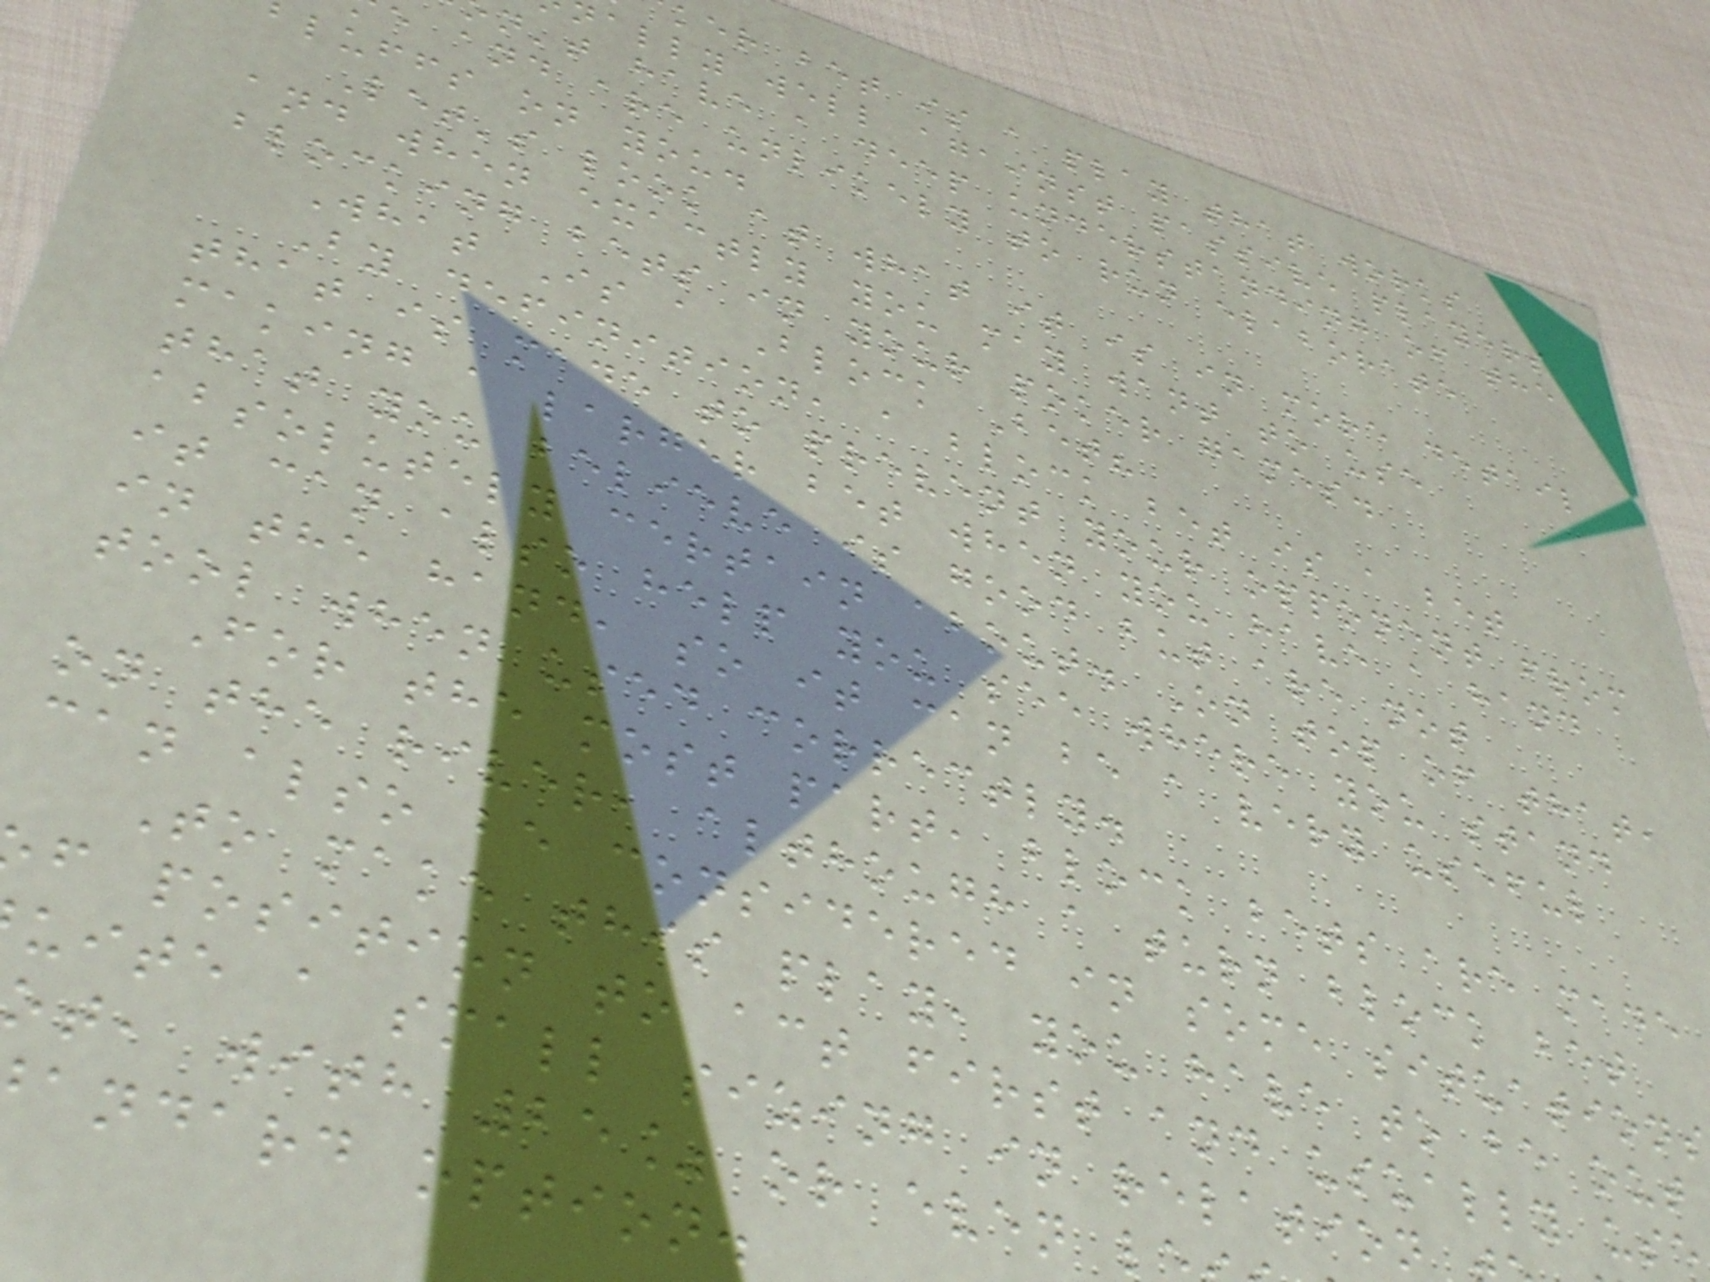ker bet is a play that works
ally well against passive players
n't have a deep understanding of the
e and are unlikely to run elaborate
luffs on you.
Let's look at what it is in more detail
and when exactly you may want to use
blocking bets in your poker games.
What Is a Block Bet?
By definition, a block bet is a bet
that is made to prevent your opponent from
making a larger bet when you have a hand
that you believe is good but are not
absolutely certain about. On top of that,
it can also help you see where you stand
in the hand, so it can be a very useful
tool when used correctly.
For the most part, block bets are made
on the river, although a turn block bet
can also be considered in some situations
To make this play, you have to be out
f position to act first and usually use
uite a small sizing in relation
ot, with 25% or even l
andard option.
